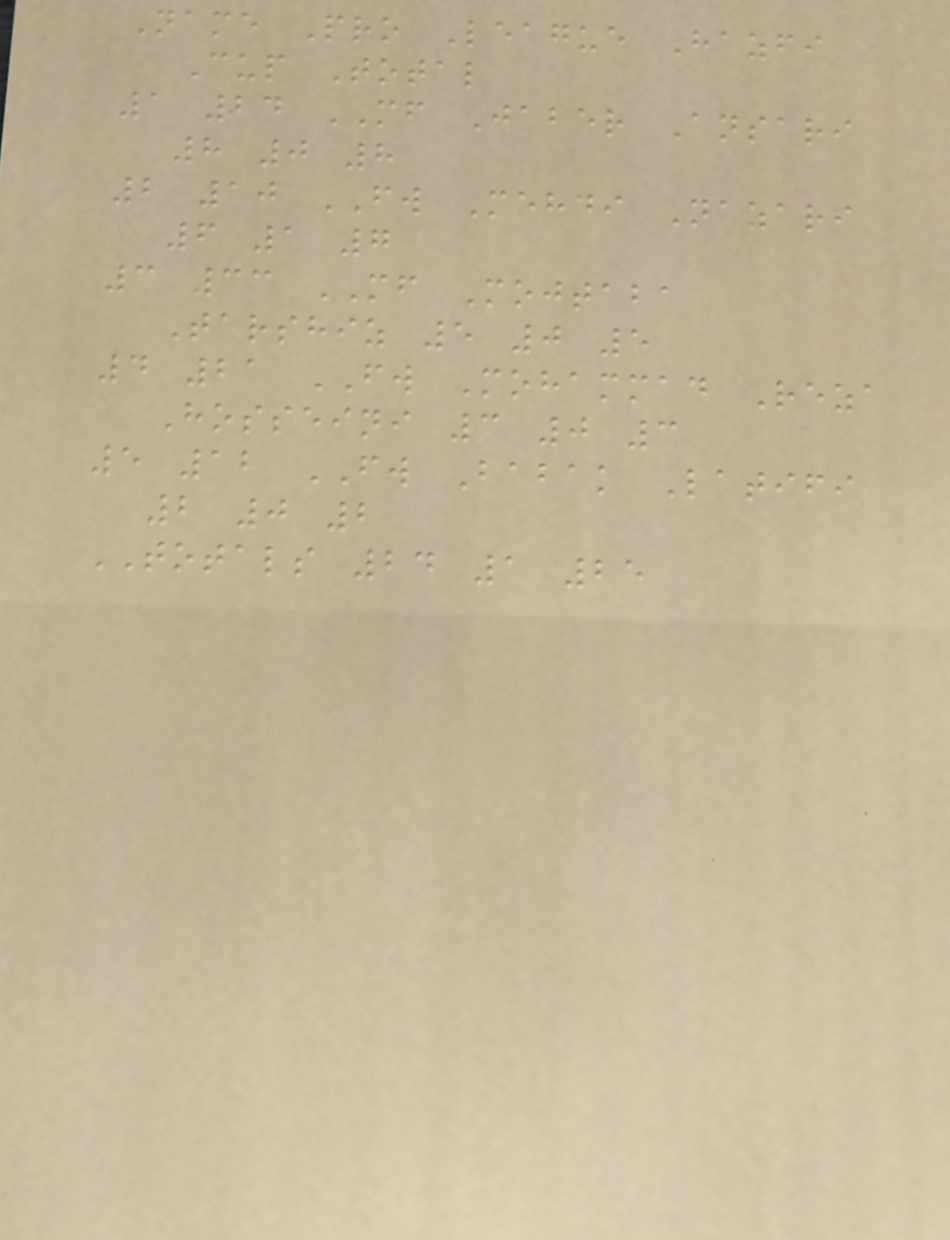Name Pro League Hazfi
Cup Total
1 24 MF Jaber Ansari
8 0 8
2 10 FW Mehdi Nazari
6 1 7
3 33 MF Mojtaba
Tarshiz 5 0 5
4 21 FW Mohammad Reza
Hosseini 3 0 3
5 12 FW Babak Latifi
2 0 2
TOTALS 24 1 25
